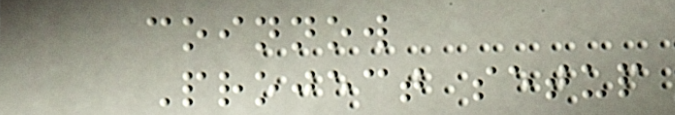coinnow
Project setup
